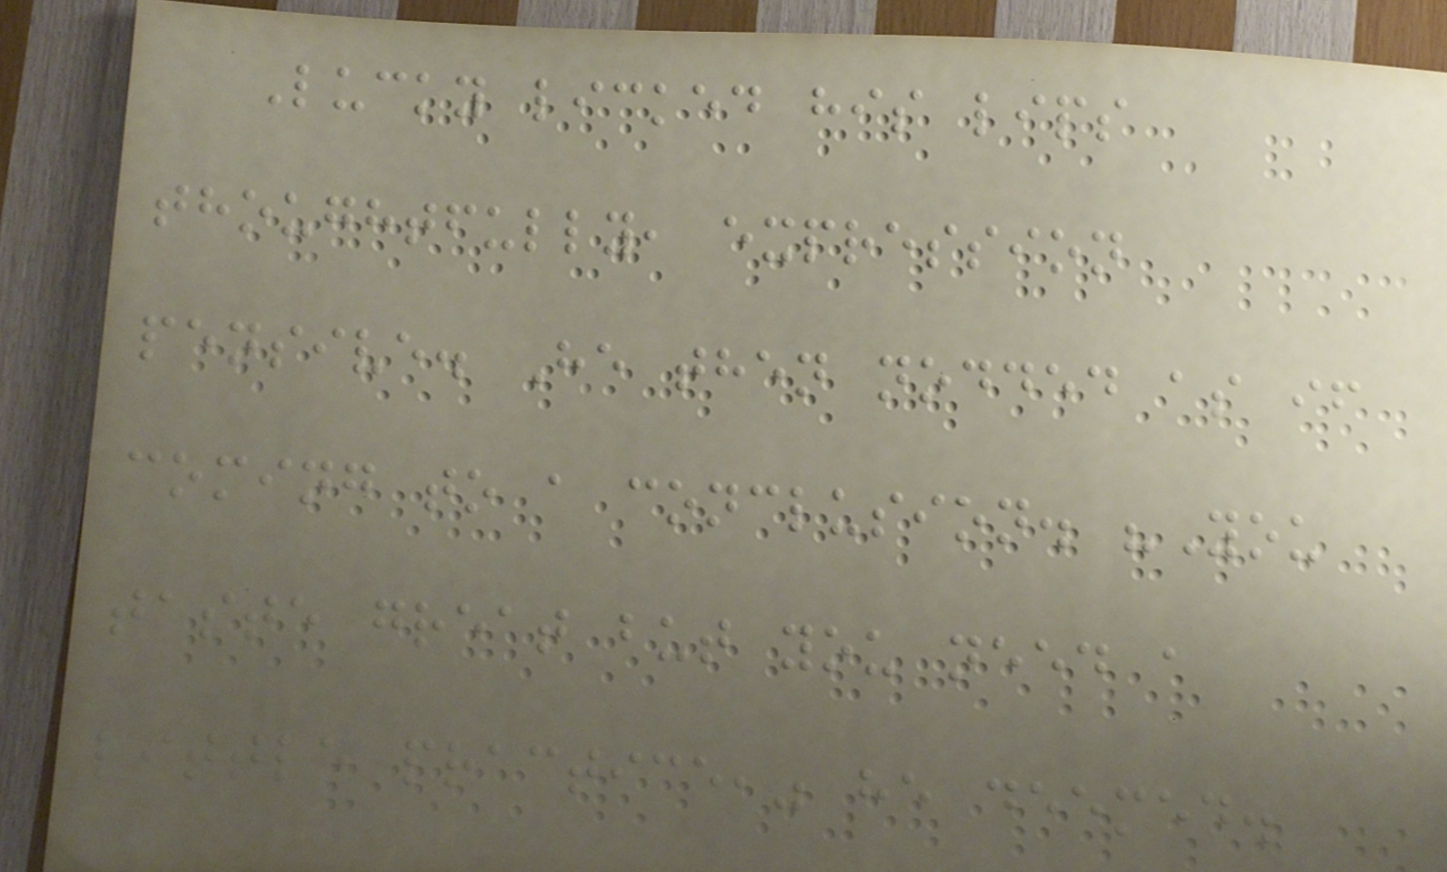Lucky licked his lips
thoughtfully, expression
pensive. He then nodded as if
coming to a conclusion. "You
taste great but you need a
little practice," he deemed.
